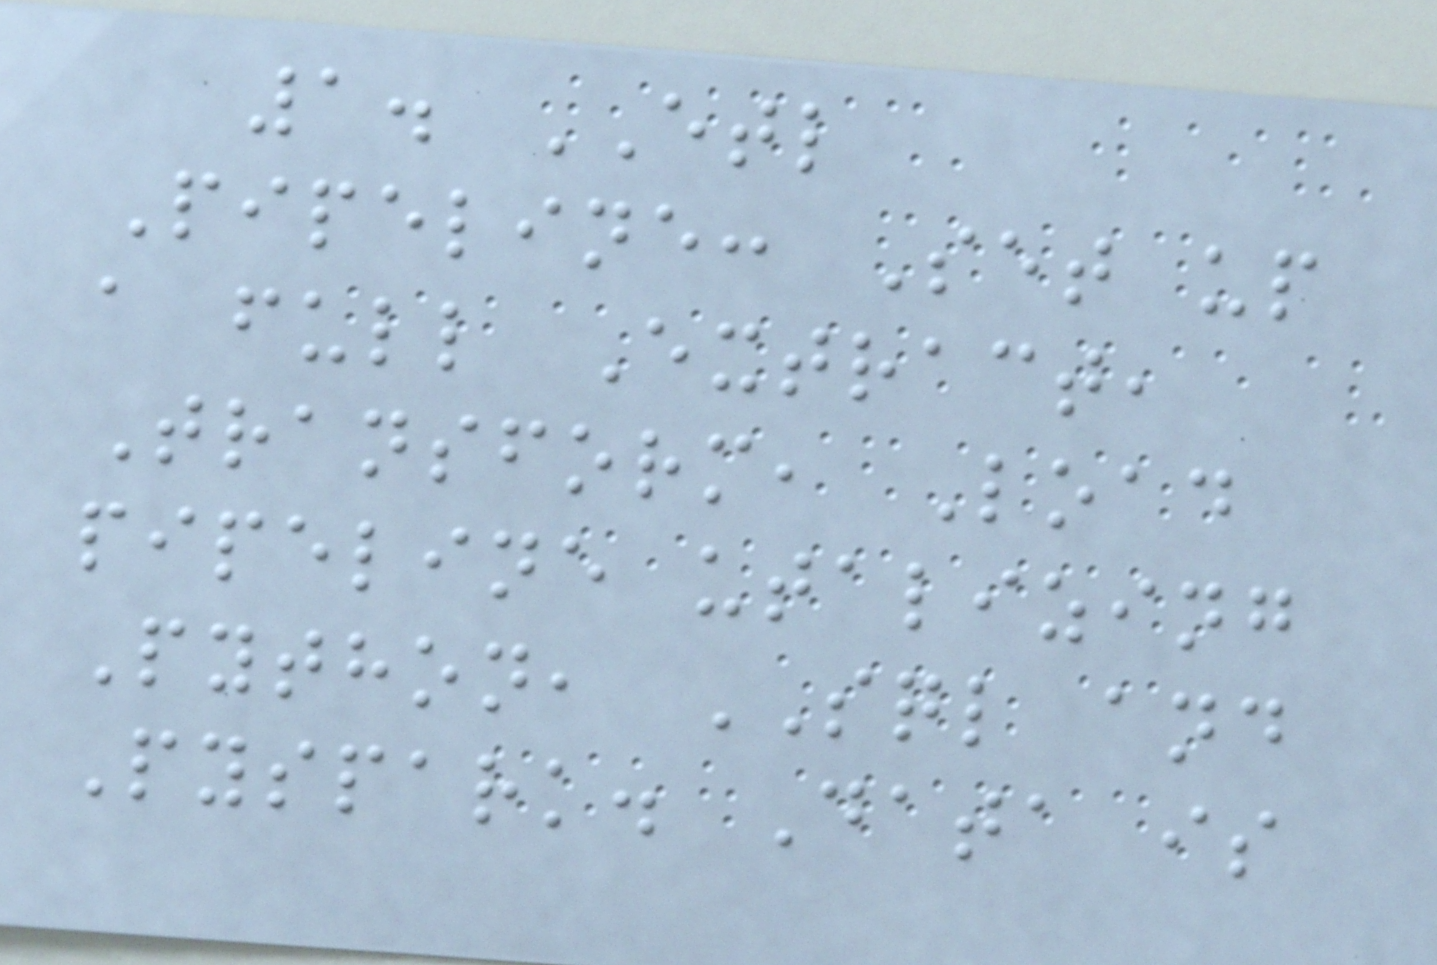1. ETL
Pipeline: Set up
a full Extract,
Transform, Load
pipeline utalizing
Python, SQL and
Pyspark. Data is
